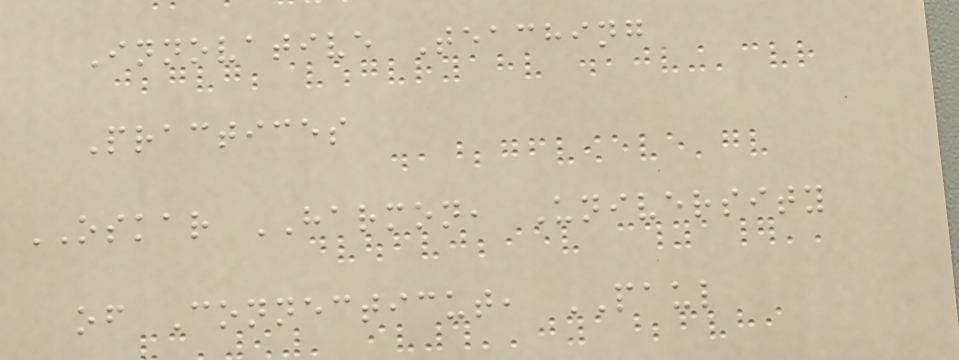Innovative Teaching
Practices
OSKAR HARMON, University
of Connecticut, PAUL
